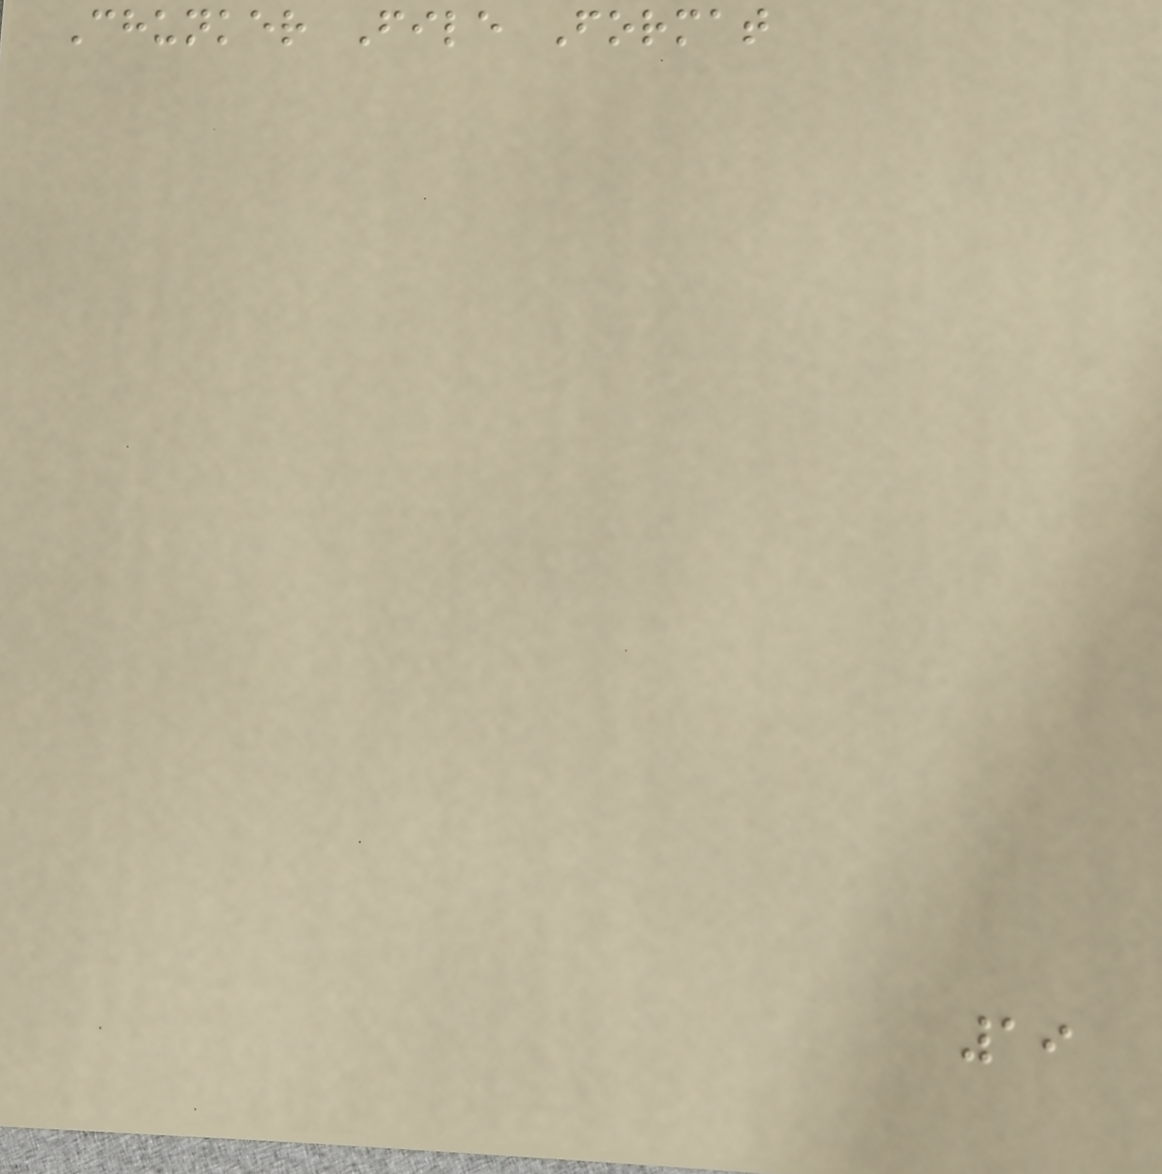Chunker File Format
19
